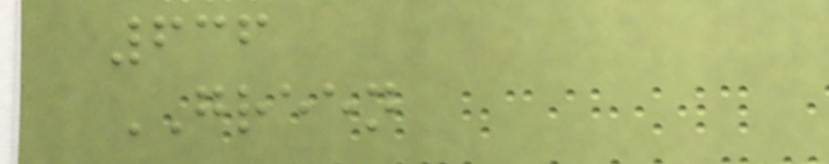636
GREEN
